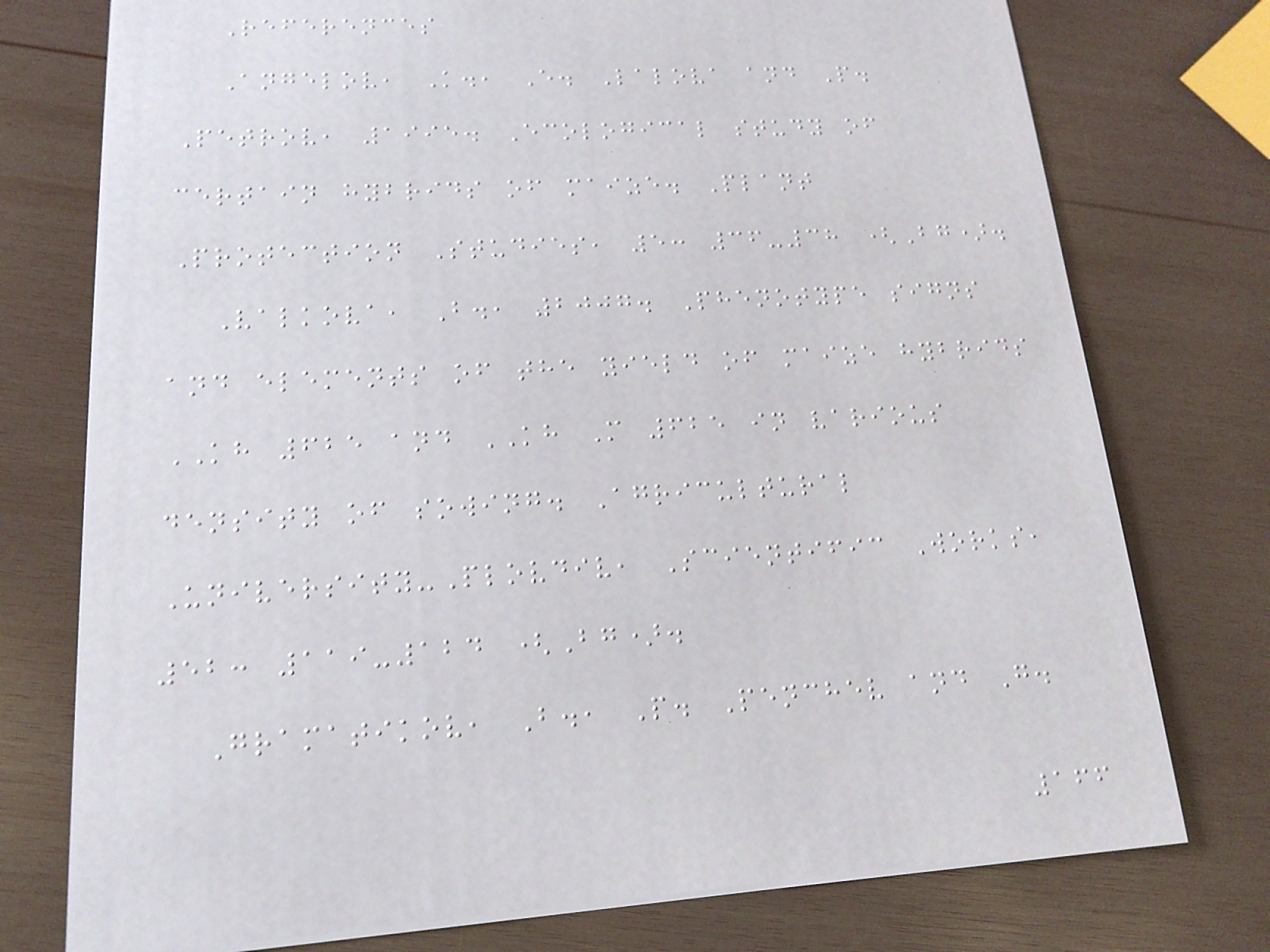References
Angelov, K., E. Lalova and P.
Petrov, 1995. Ecological study of
certain hybrids of maize. Plant
Protection Studies, 5: 36-38 (Bg).
Valkova, B., 2007. Phenotype signs
and elements of the yield of maize hybrids
KH 625 and KH M 625 in various
density of sowing. Agricultural
University-Plovdiv, Scientific Works,
52: 119-124 (Bg).
Gramatikov, B., P. Penchev and G.
166
